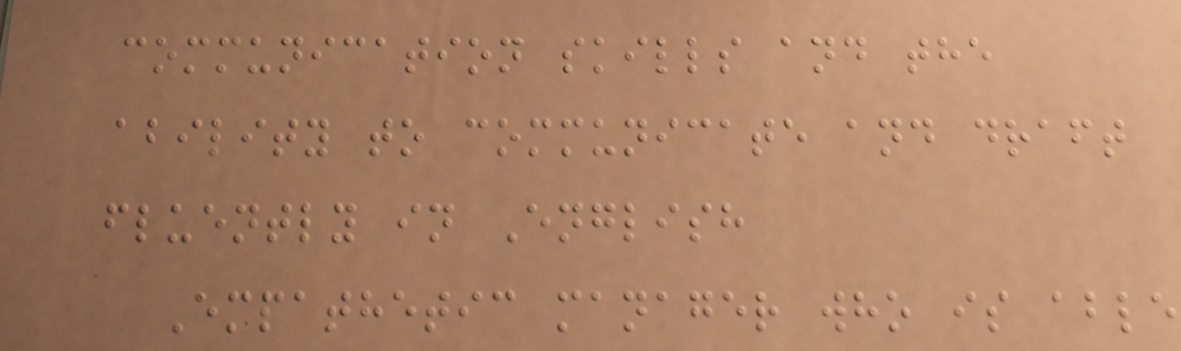communication skills and the
ability to communicate and draft
fluently in English
Empathetic manager who is able
